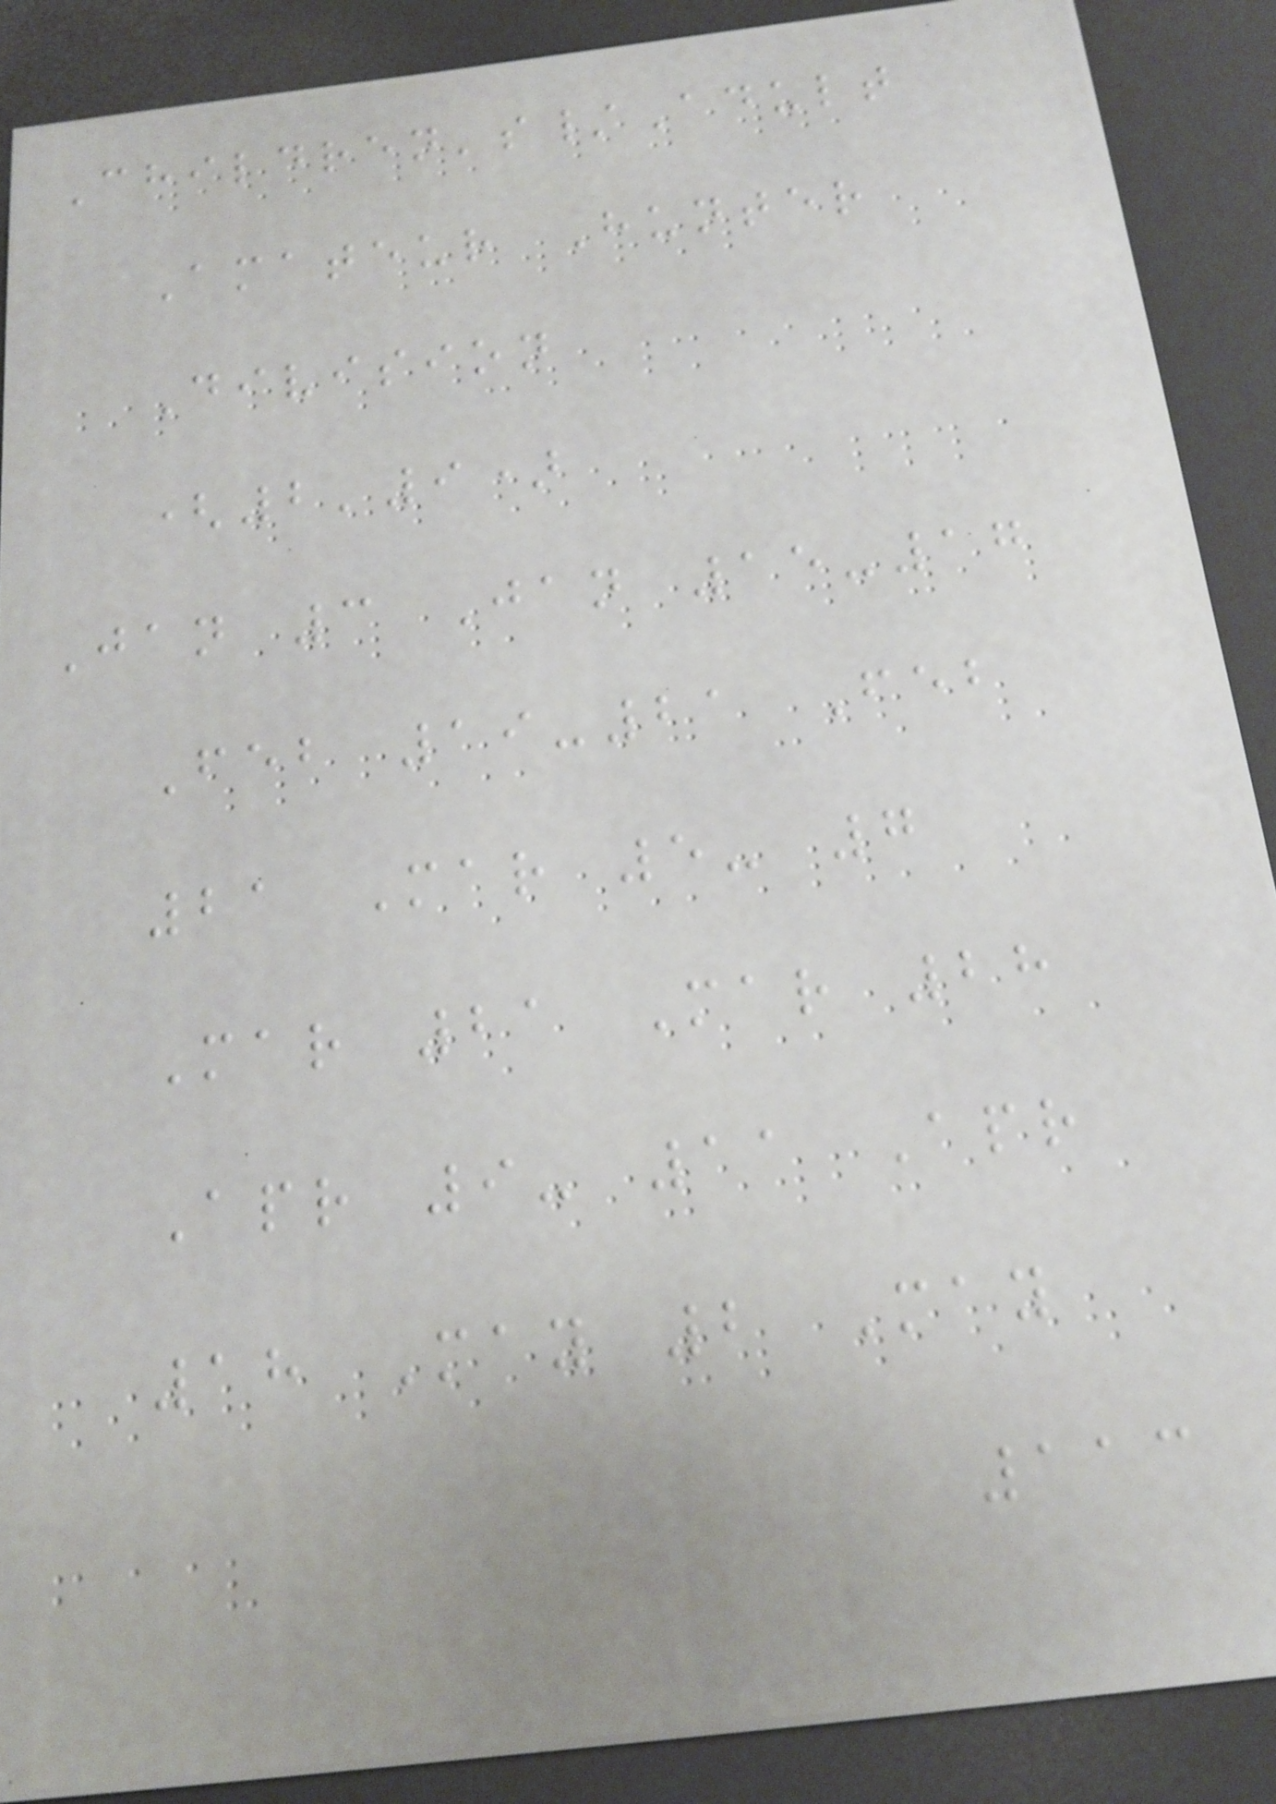Children's/Adult
Amateur Hunter
Division
(2'9)
Jan 3 Jan 15-17
Feb 19-21 Feb
21 Mar 5- 7
Mar 21 Mar 28
Apr 9- 11 Apr
18 May 2 May
113
